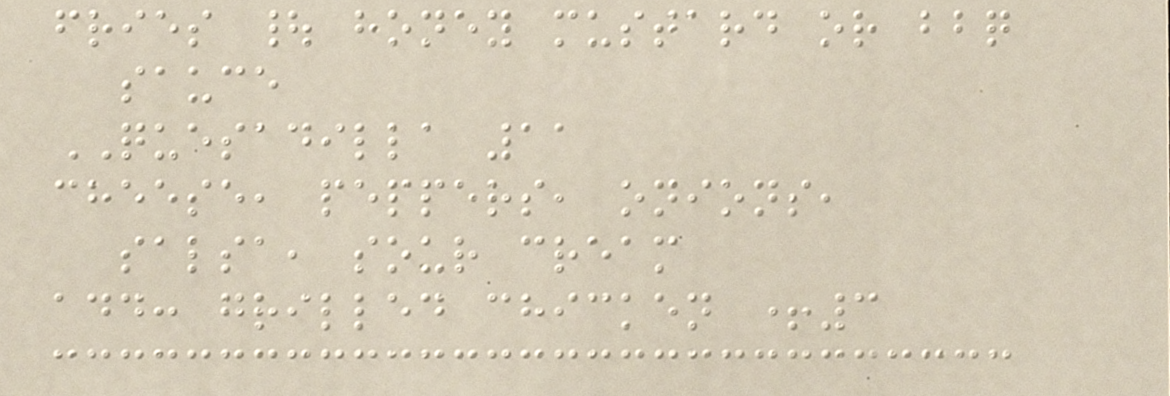fries | honey mustard or bbq
sauce
QUESADILLA 11
cheese, peppers, onions,
salsa, sour cream
add: grilled chicken +3
